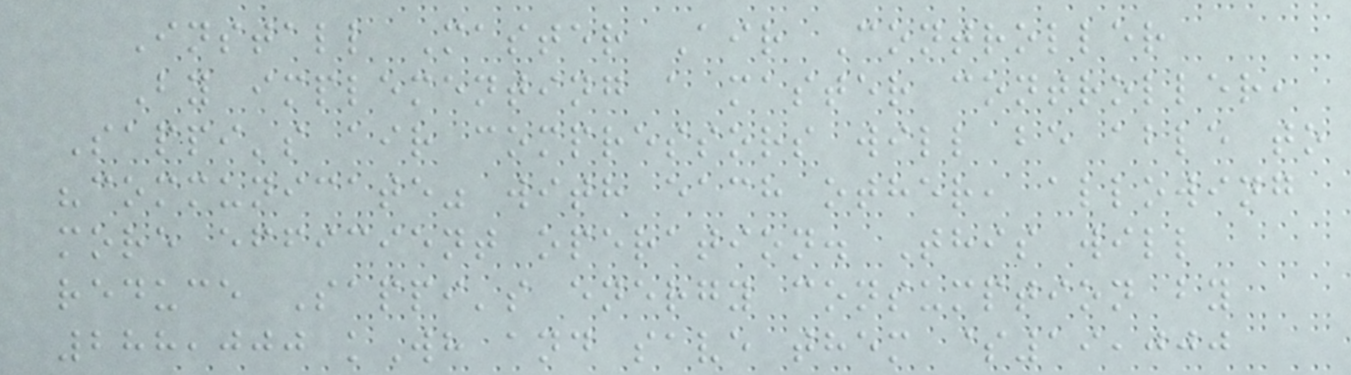Install Master Air Controller
By implementing a master controller,
Sappi's air compressors will be able to
"communicate" with each other, allowing
more efficient operation. This will
reduce Sappi's energy consumption by
288,000 kWh and save them $19,000
